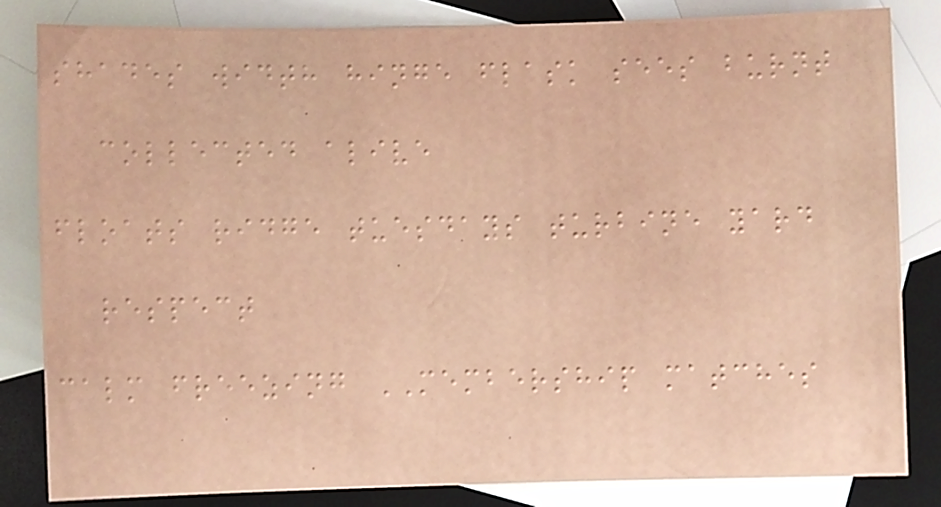shades width hinge flask sees burnt
collected alive
floats ridge tuesdays turbine yard
respect
calm freezing MEMBERSHIP matches
